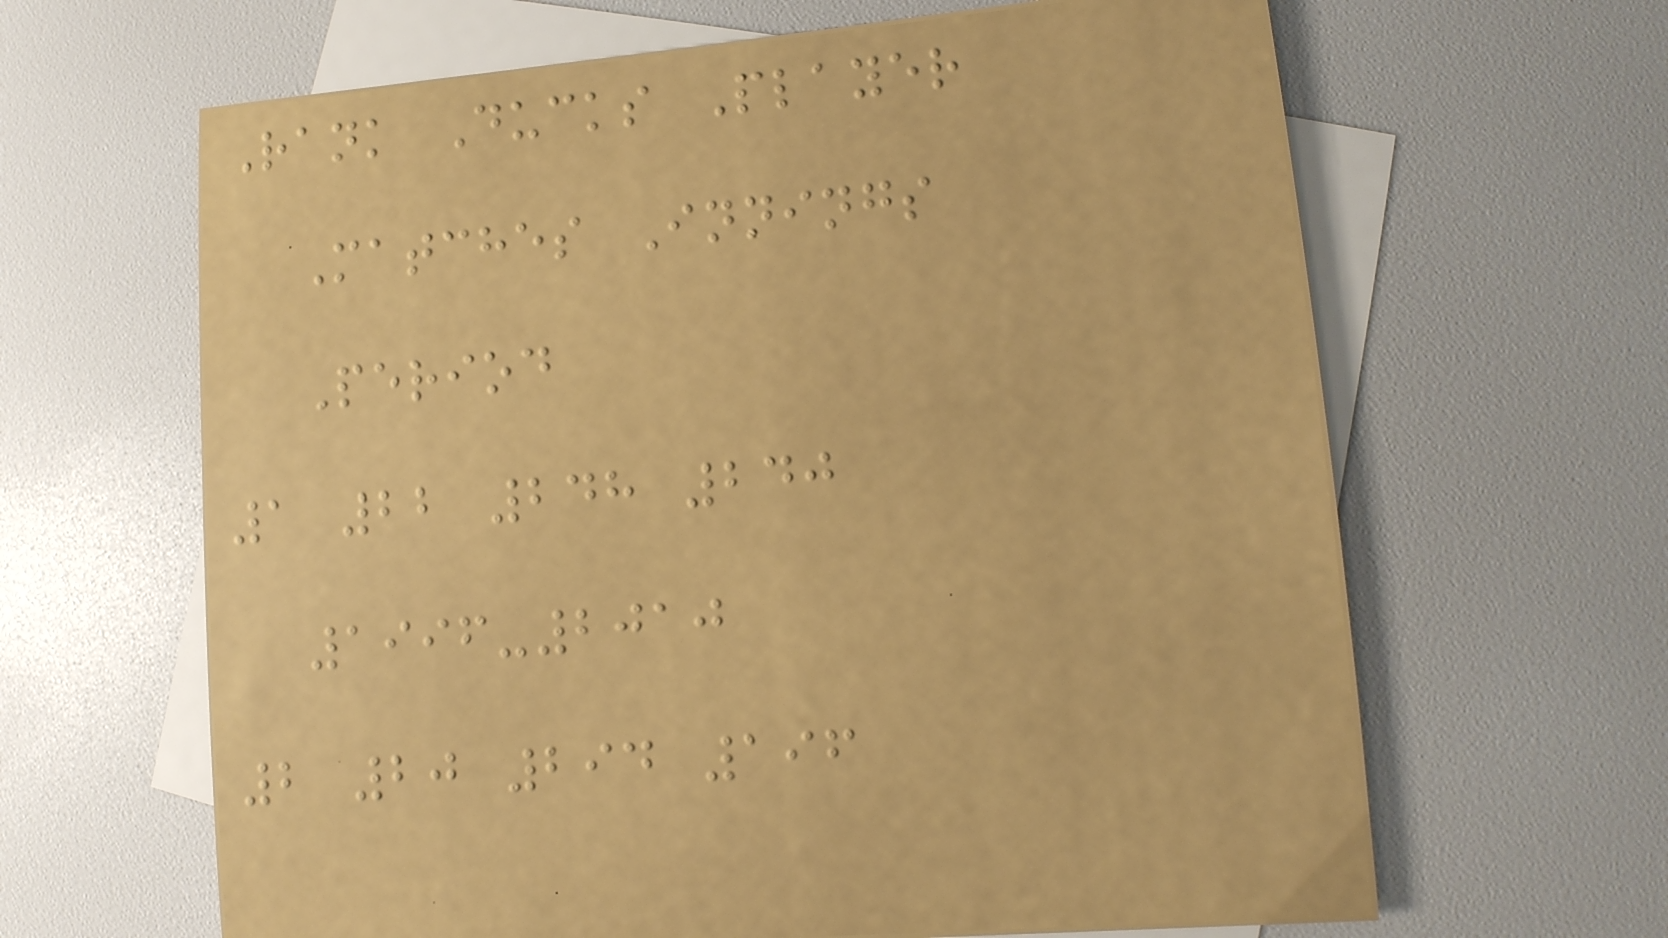Rank Ducks Player
Matches Innings
Period
1 22 248 240
1996-2010
2 20 294 196
